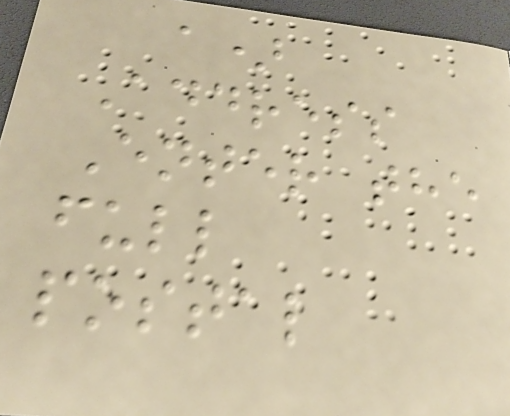a)
Address
Enter the
full
postal
